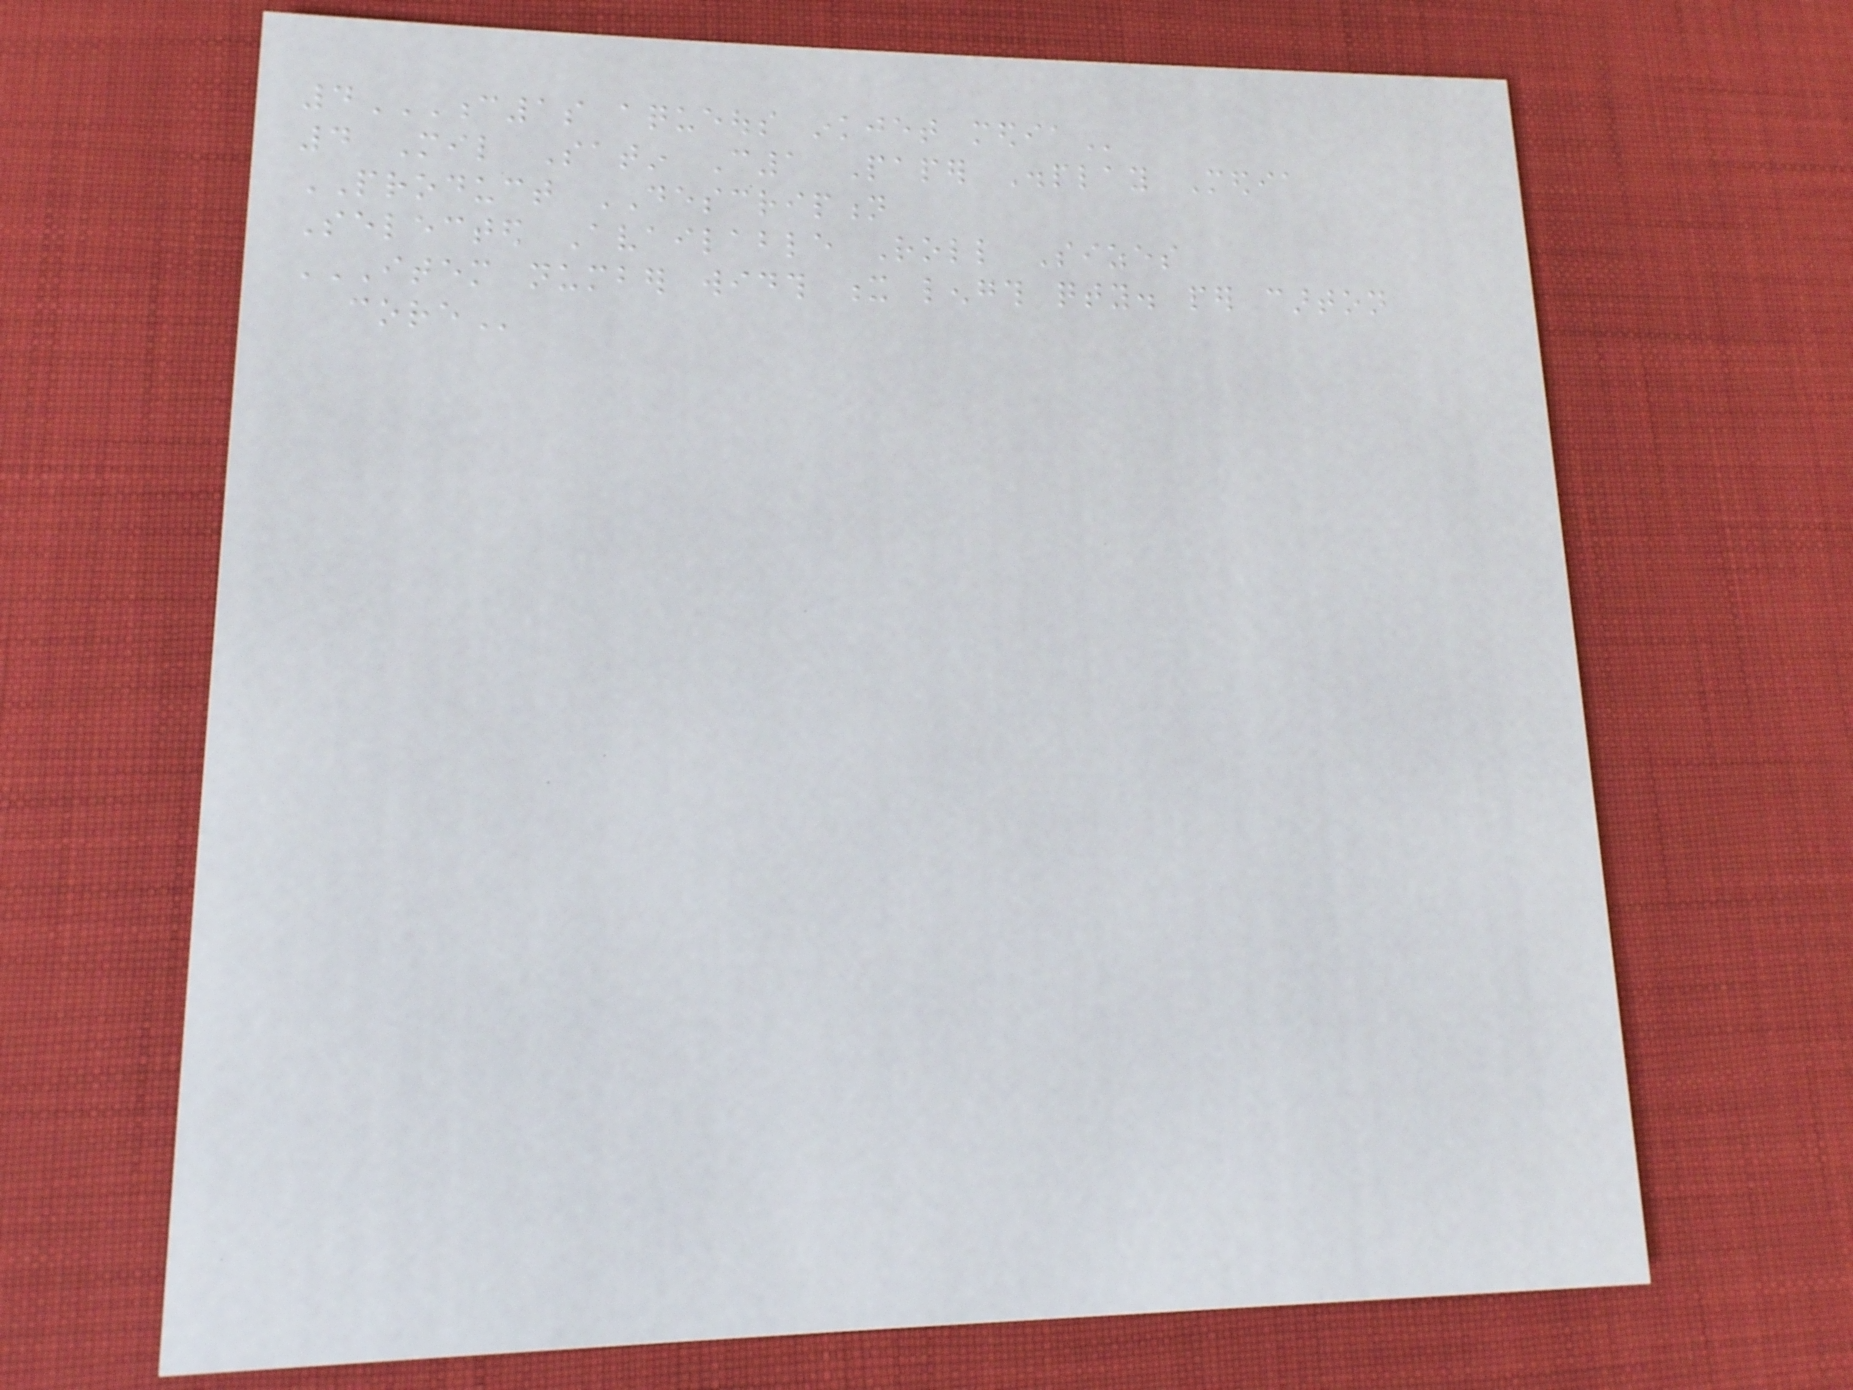4C1S AQUEOUS INKJET MEDIA
4 Mil Satin C1 Paper Display Media
PRODUCT DESCRIPTION
Selected Available Roll Sizes
ITEM NUMBER WIDTH X LENGTH QTY. PER CARTON
CORE
